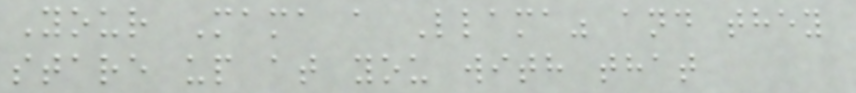Your Mama a Llama" and they
stare up at you with that
